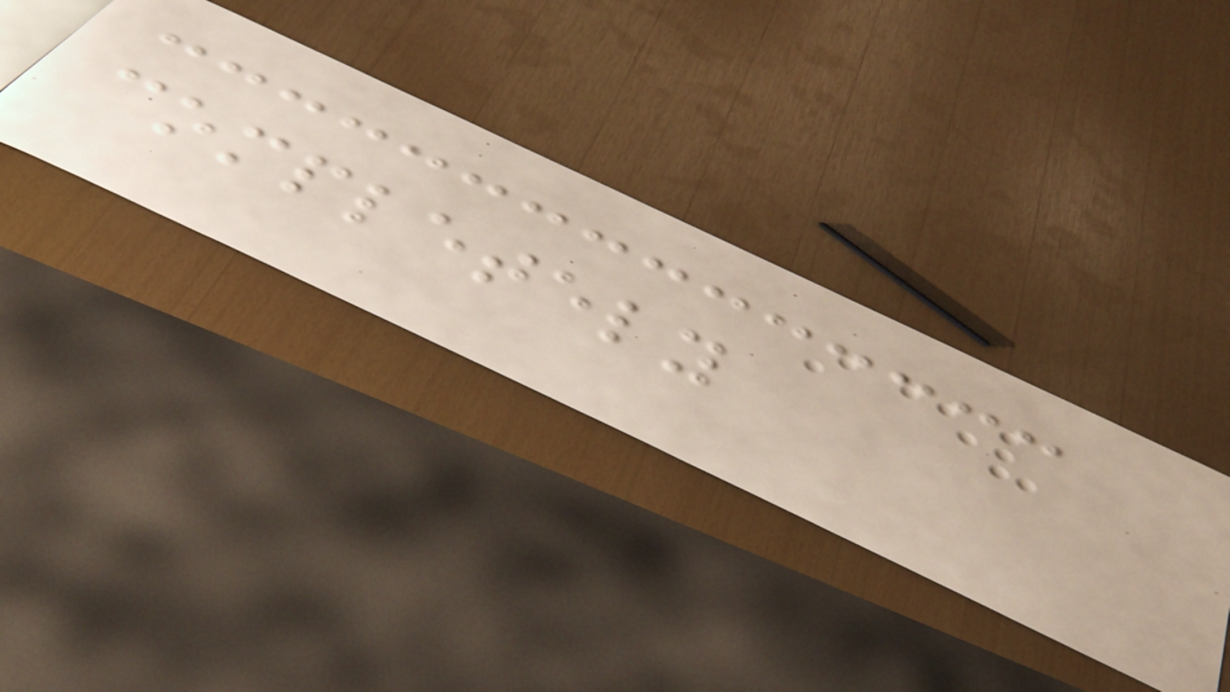completely
